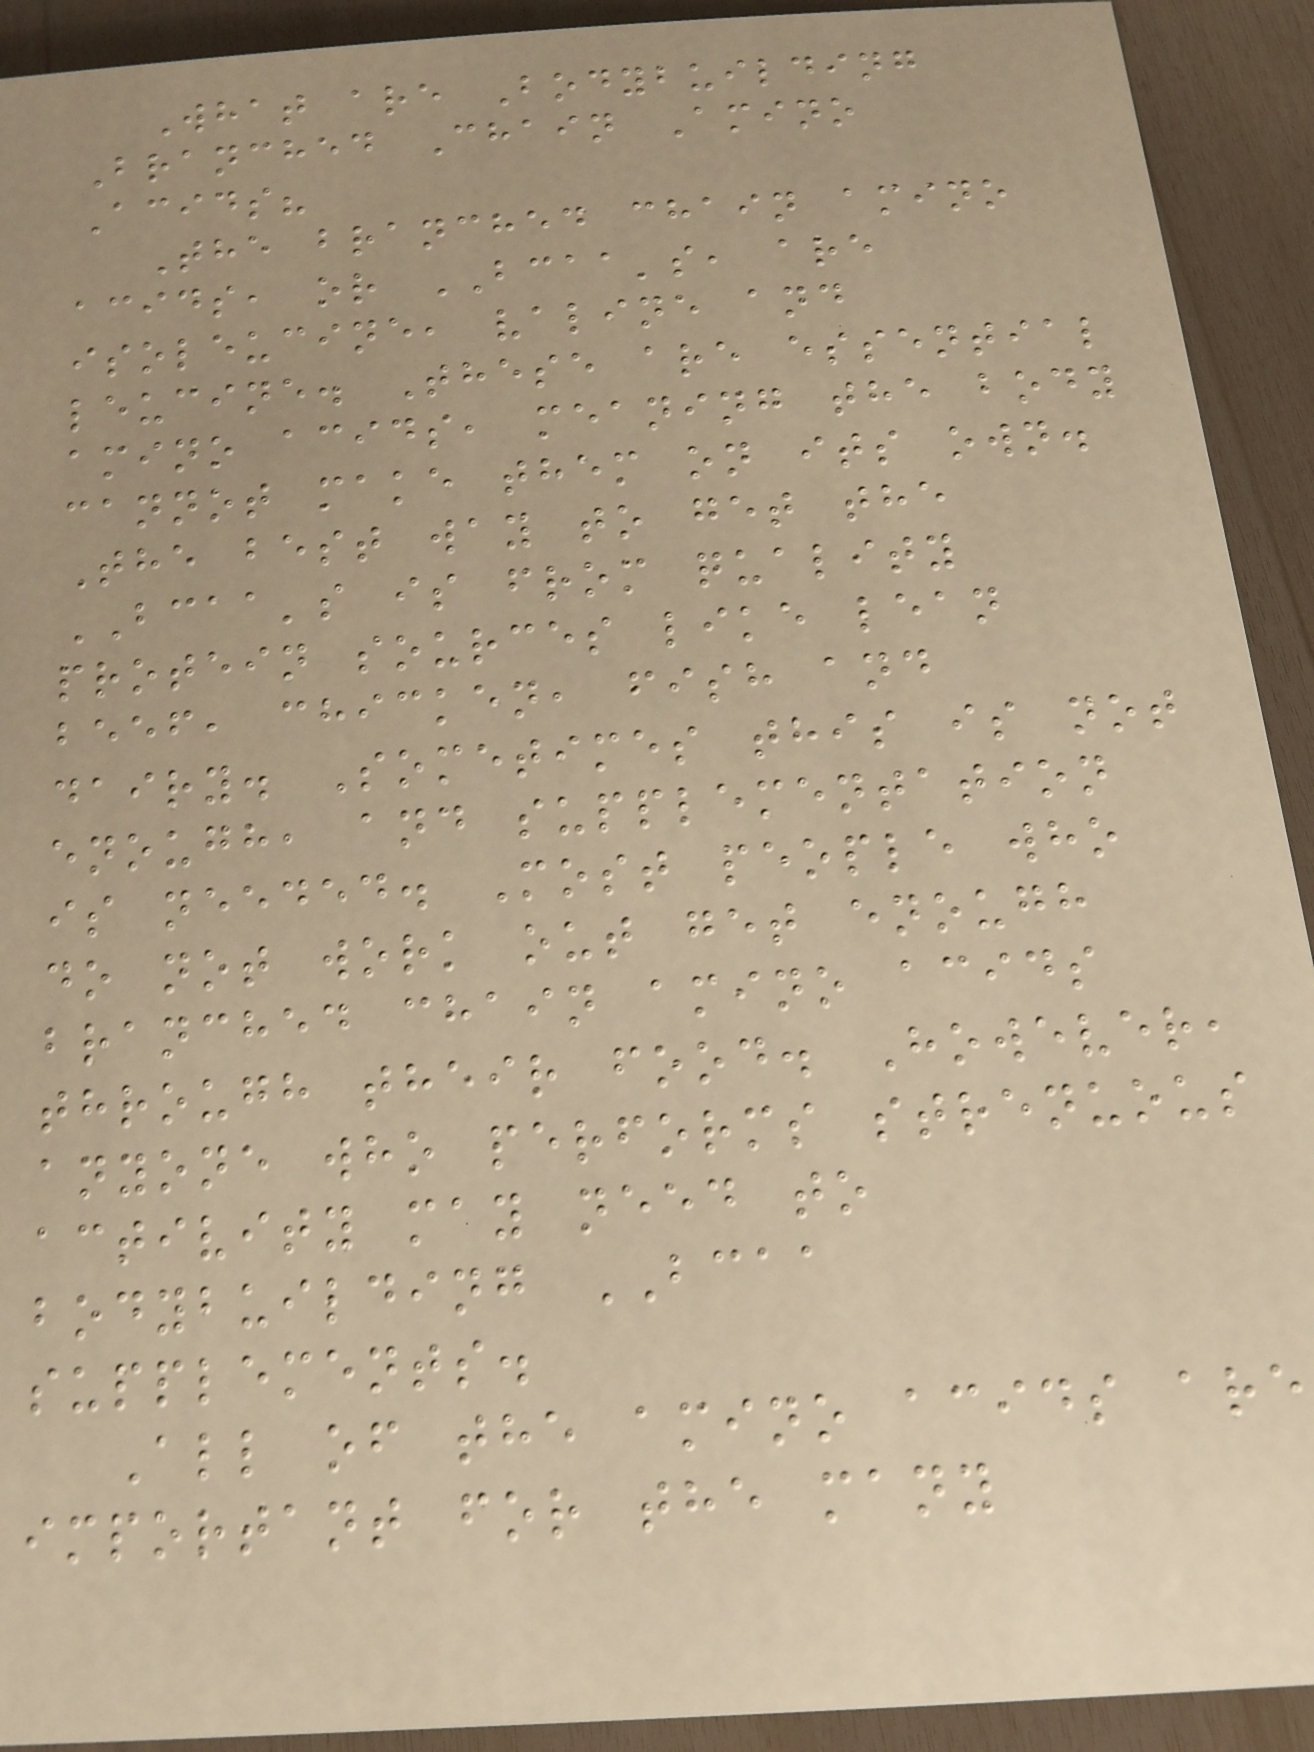What are Bodybuilding
Branched Chain Amino
Acids?
The branched chain amino
acids, or BCAA's, are
isoleucine, valine and
leucine. These are essential
amino acids, meaning the body
cannot make them on its own.
The best way to get the
BCAA's is from quality
protein sources like lean
beef, chicken, fish and
dairy. Sometimes this is not
enough, and supplementation
is needed. Most people who
do not work out get enough
branched chain amino acids
through their food. However,
anyone who performs strenuous
activity may need to
bodybuilding BCAA
supplements.
All of the amino acids are
important for the many
